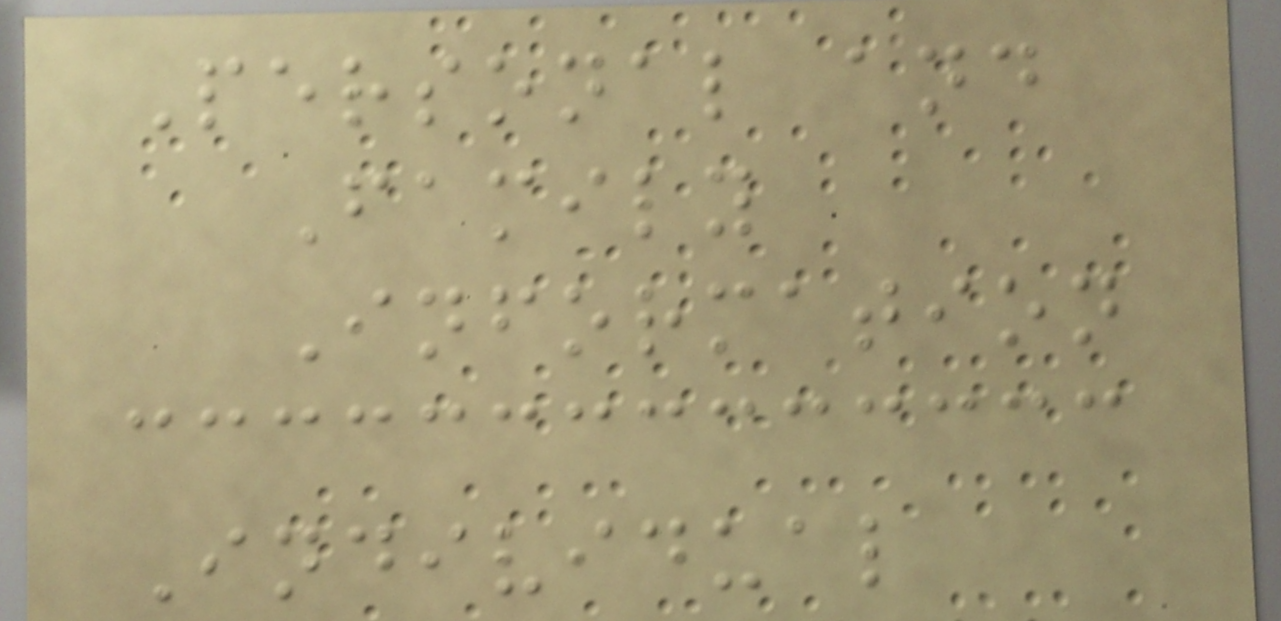Personal and
Family
Information
Individual
